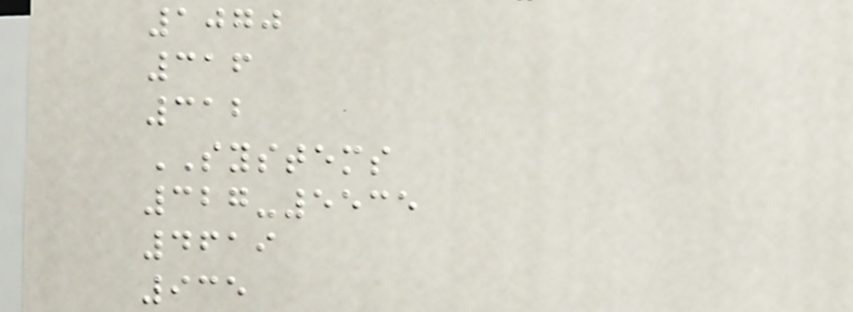1070
316
312
SYSTEMS
327-5535
4619
935
